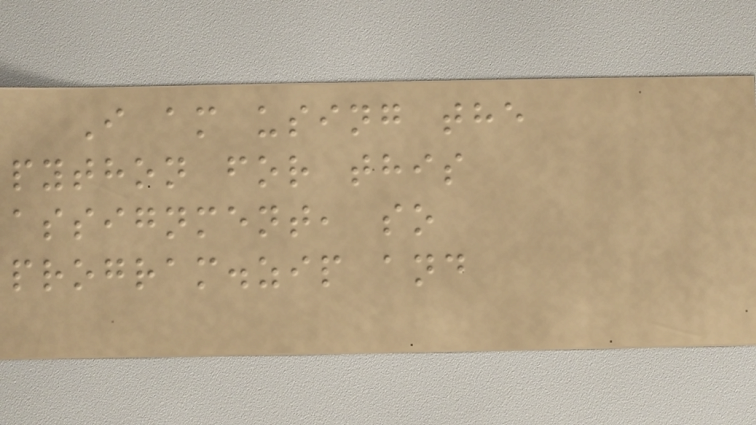I am using the
python for this
assignment, so
program.zip and
